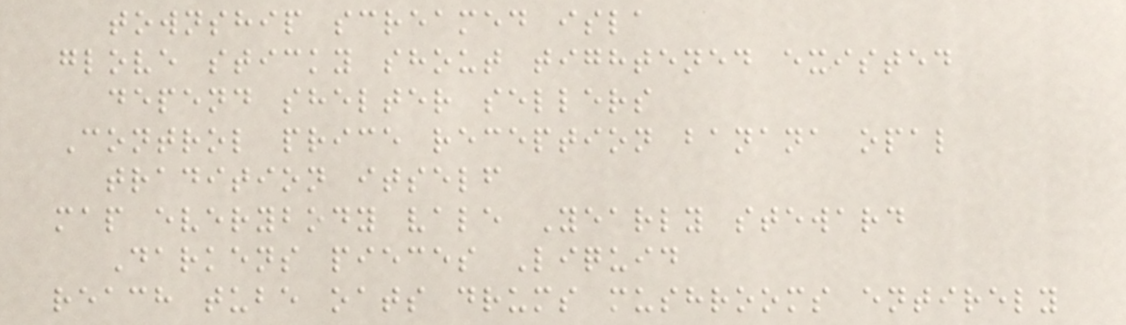township screamed isla
glove sticky shout tightened existed
depend shelter sellers
Control price reception banana opal
tradition itself
map everybody vale Yearly steward
Darkens pieces Liquid
reach tube oats drums mushrooms entirely
